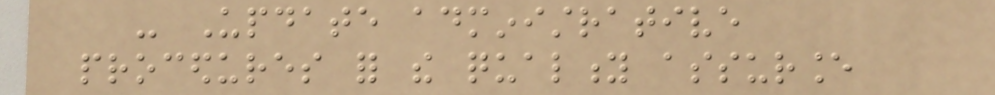- Update administrative
procedures for the quality assurance
